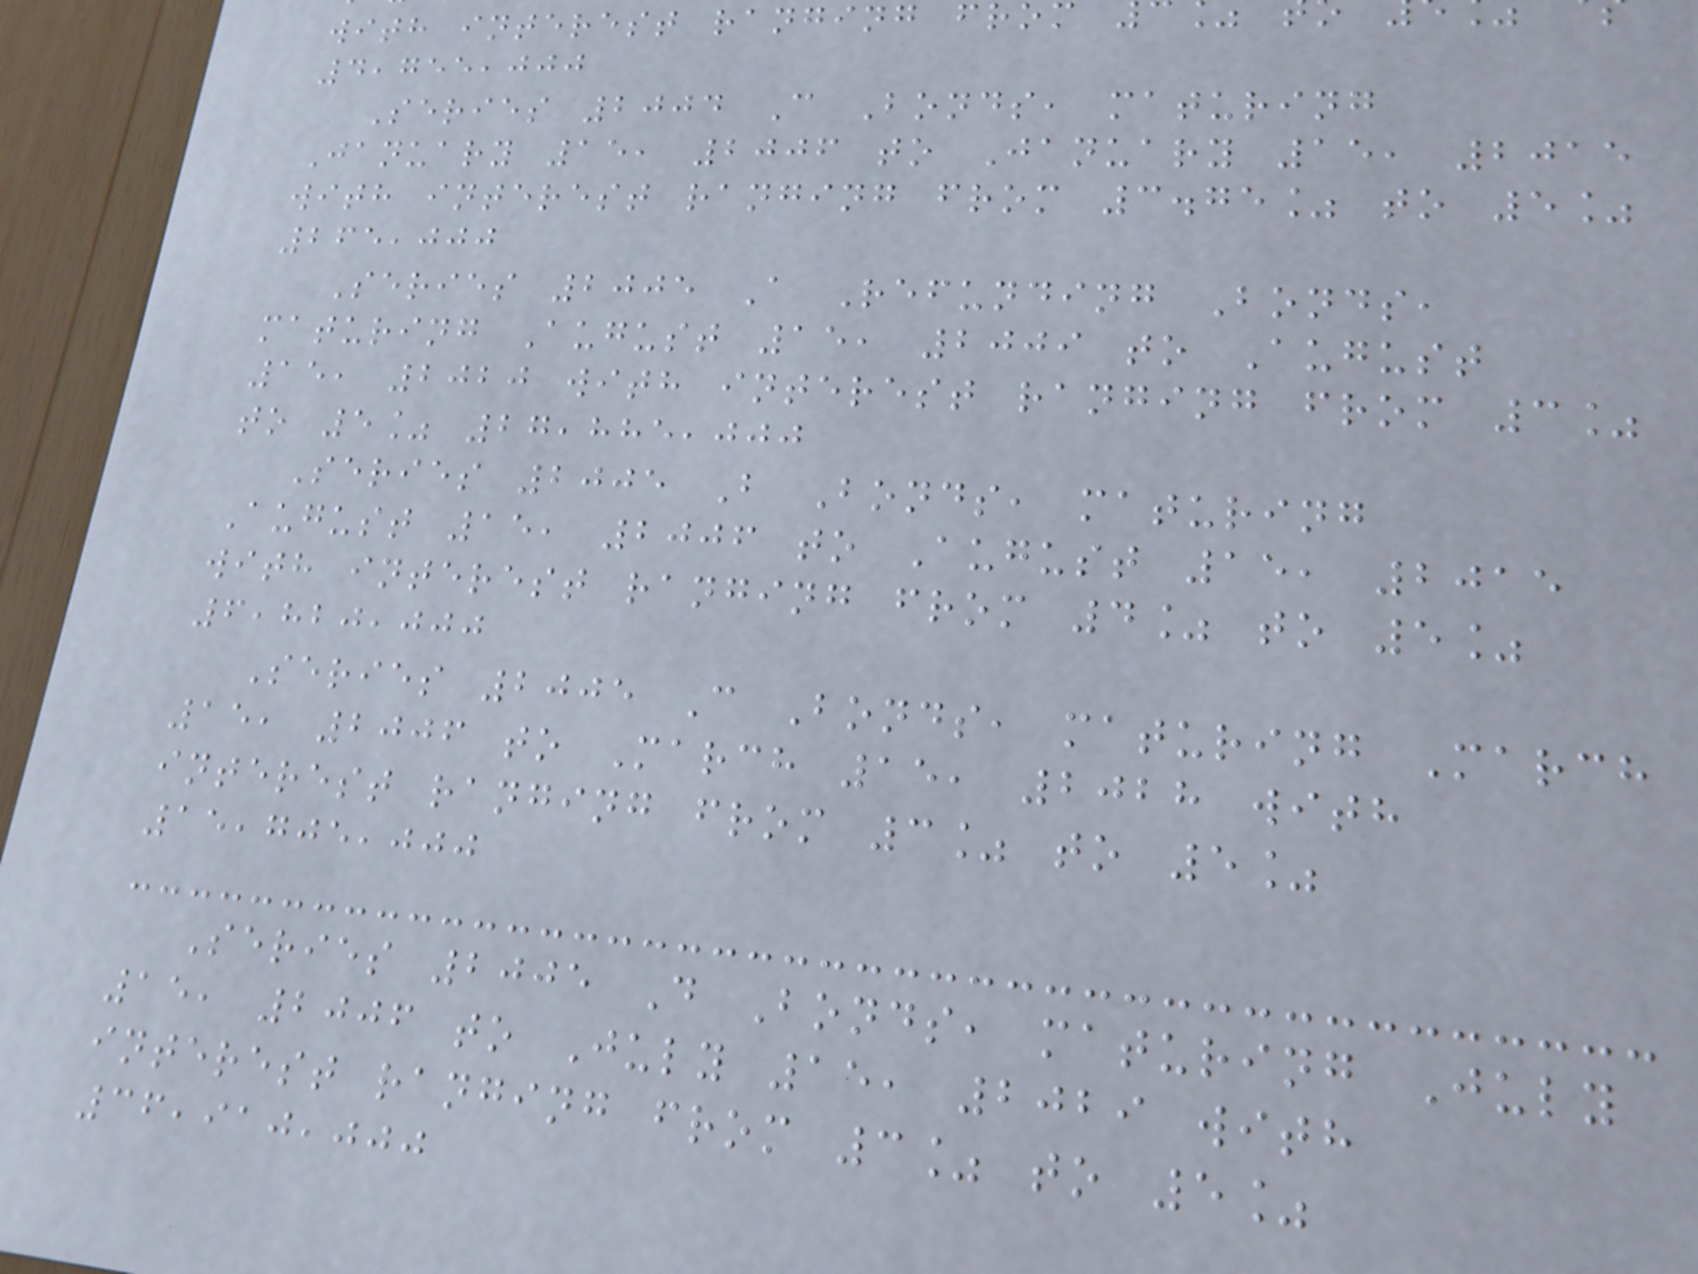with interest ranging fro
4,755,000
Series 2004 C Bonds, maturing
January 15, 2006 to January 15, 2015
with interest ranging from 3.75% to 5%
265,000
Series 2005 A Refunding Bonds,
maturing August 15, 2009 to August
15, 2020 with interest ranging from 3%
to 5% 27,885,000
Series 2005 B Bonds, maturing
August 15, 2006 to August 15, 2015
with interest ranging from 4% to 5%
6,820,000
Series 2005 C Bonds, maturing March
15, 2006 to March 15, 2028 with
interest ranging from 3% to 5%
15,705,000
Series 2005 D Bonds, maturing July
15, 2006 to July 15, 2029 with
interest ranging from 3% to 5%
36,910,000
